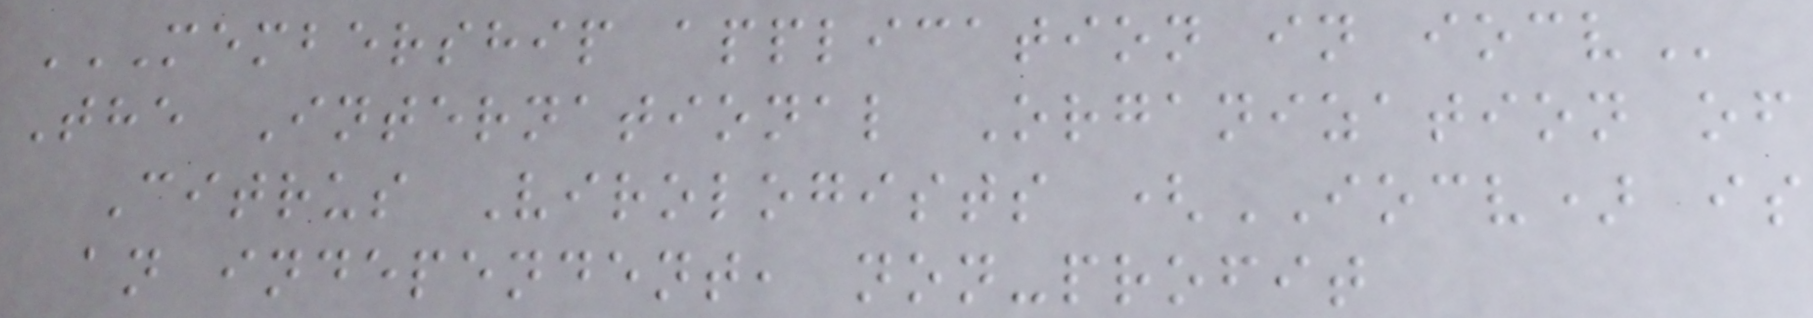MEMBERSHIP APPLICATION IN IOCV
The International Organization of
Citrus Virologists (IOCV) is
an independent, non-profit
